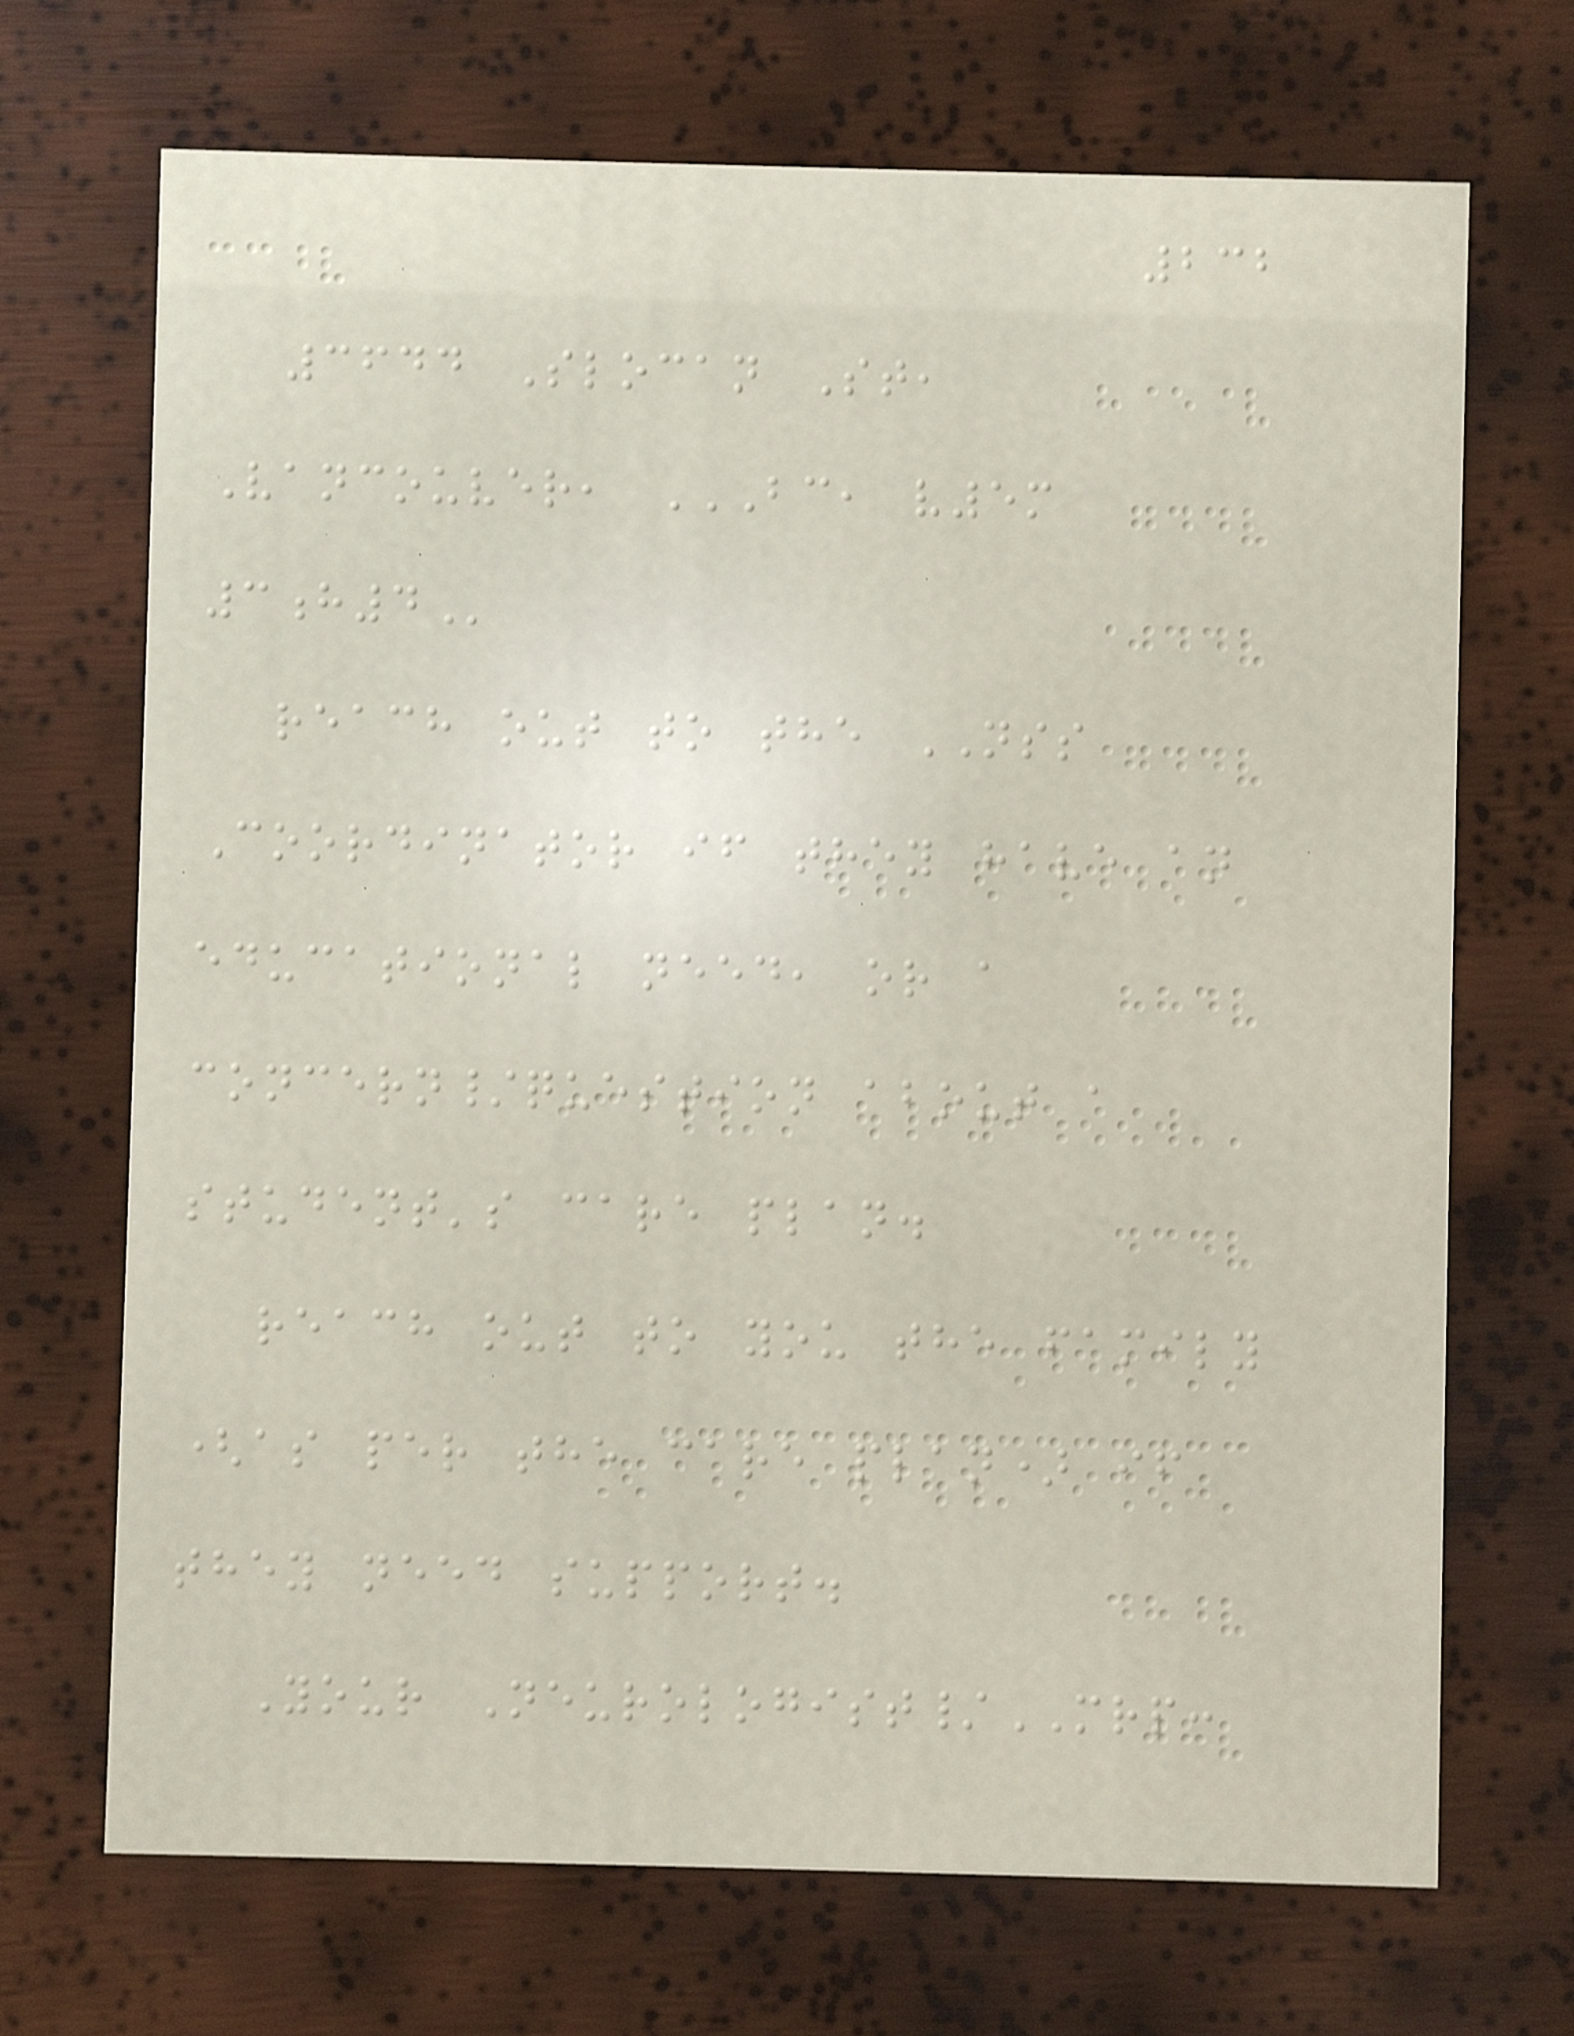232
3644 Slocan St,
Vancouver, BC, V5M
3H4
reach out to the NSS
Coordinator if they have an
educational need, or a
concern/question about a
student's care plan.
reach out to you the family
(as per the care plan) if
they need support.
Your Neurologist/MRP:
